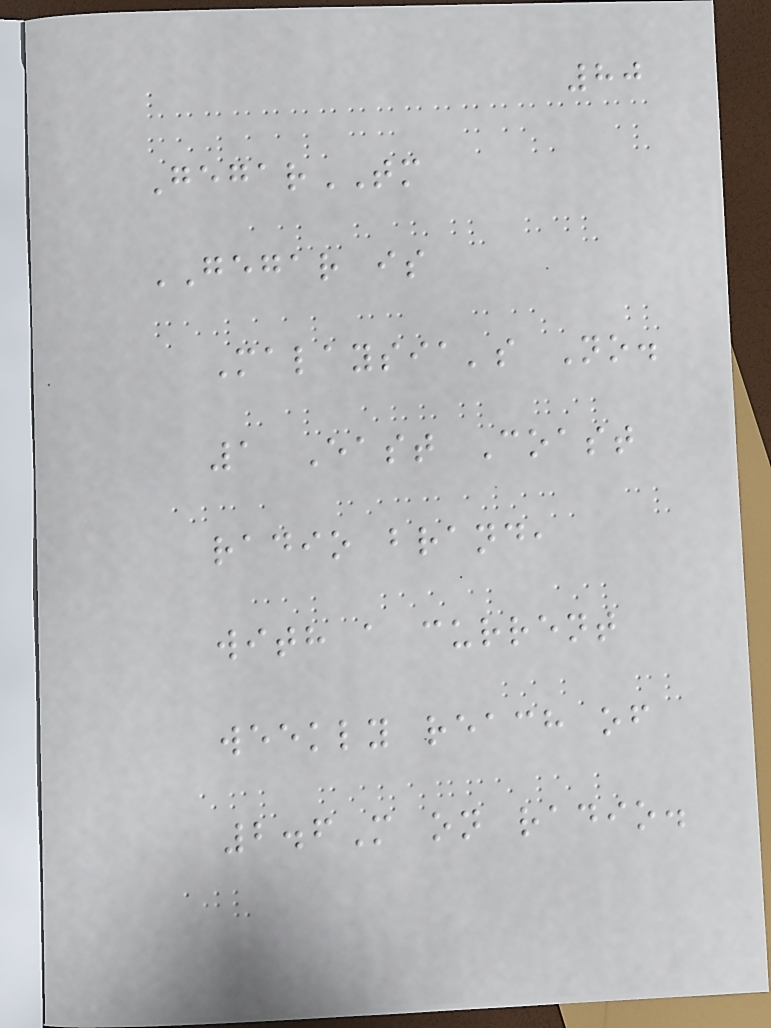80
GegarTM
GEGAR is
Malaysia's No.
1 East Coast
radio brand,
with a current
weekly reach of
2.6M on radio.
